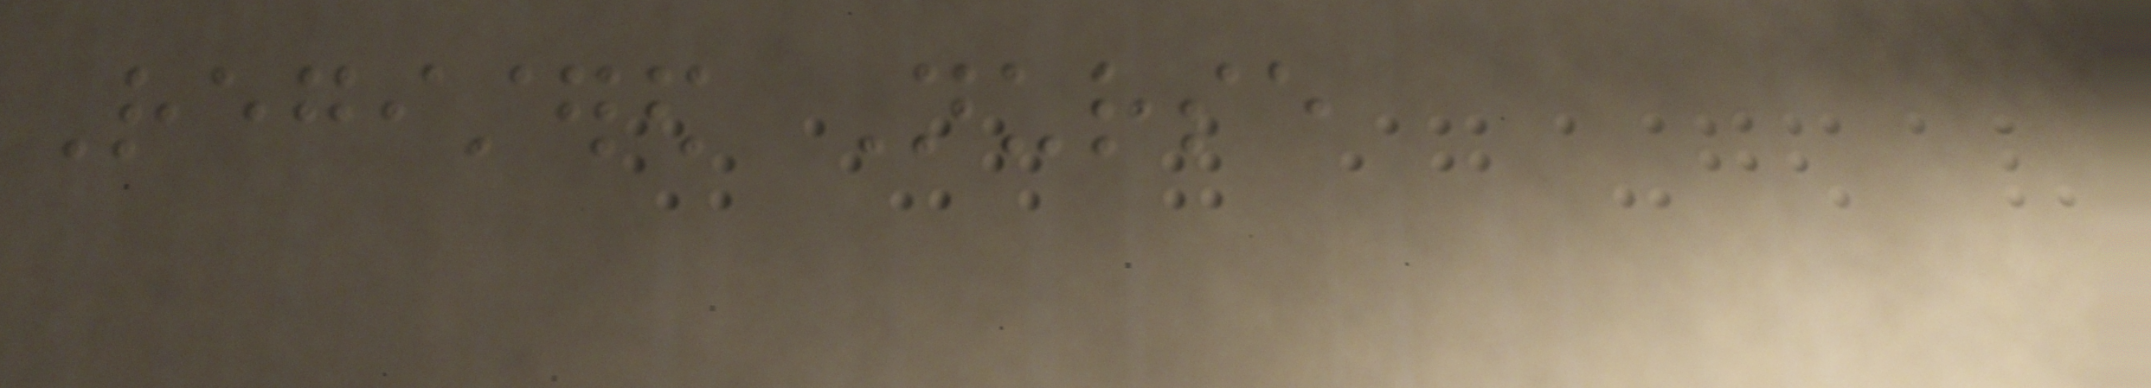Registered Nurse
